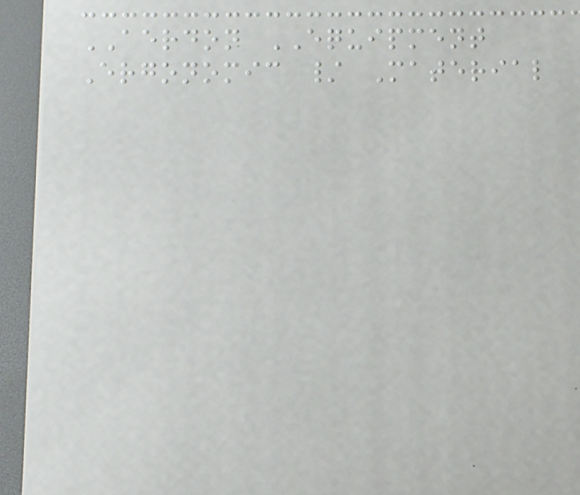AERDON EQUIPMENT
Ergonomic / Material
